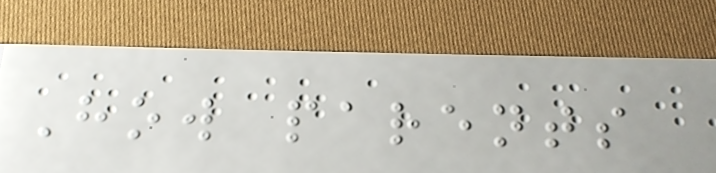How parents
